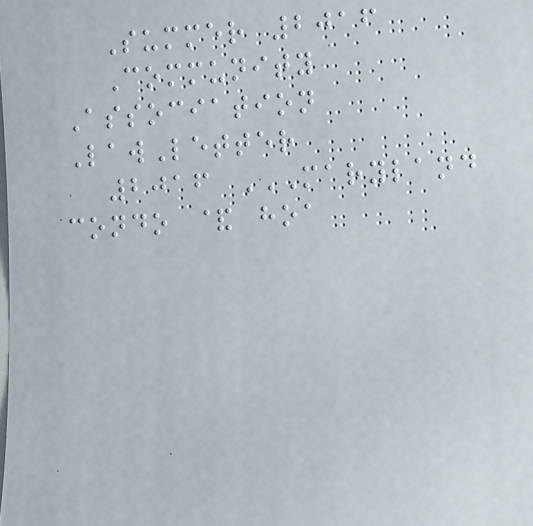Summer 2016
Community
Association
LawLetter
2016 MARYLAND
CONDO & HOA
